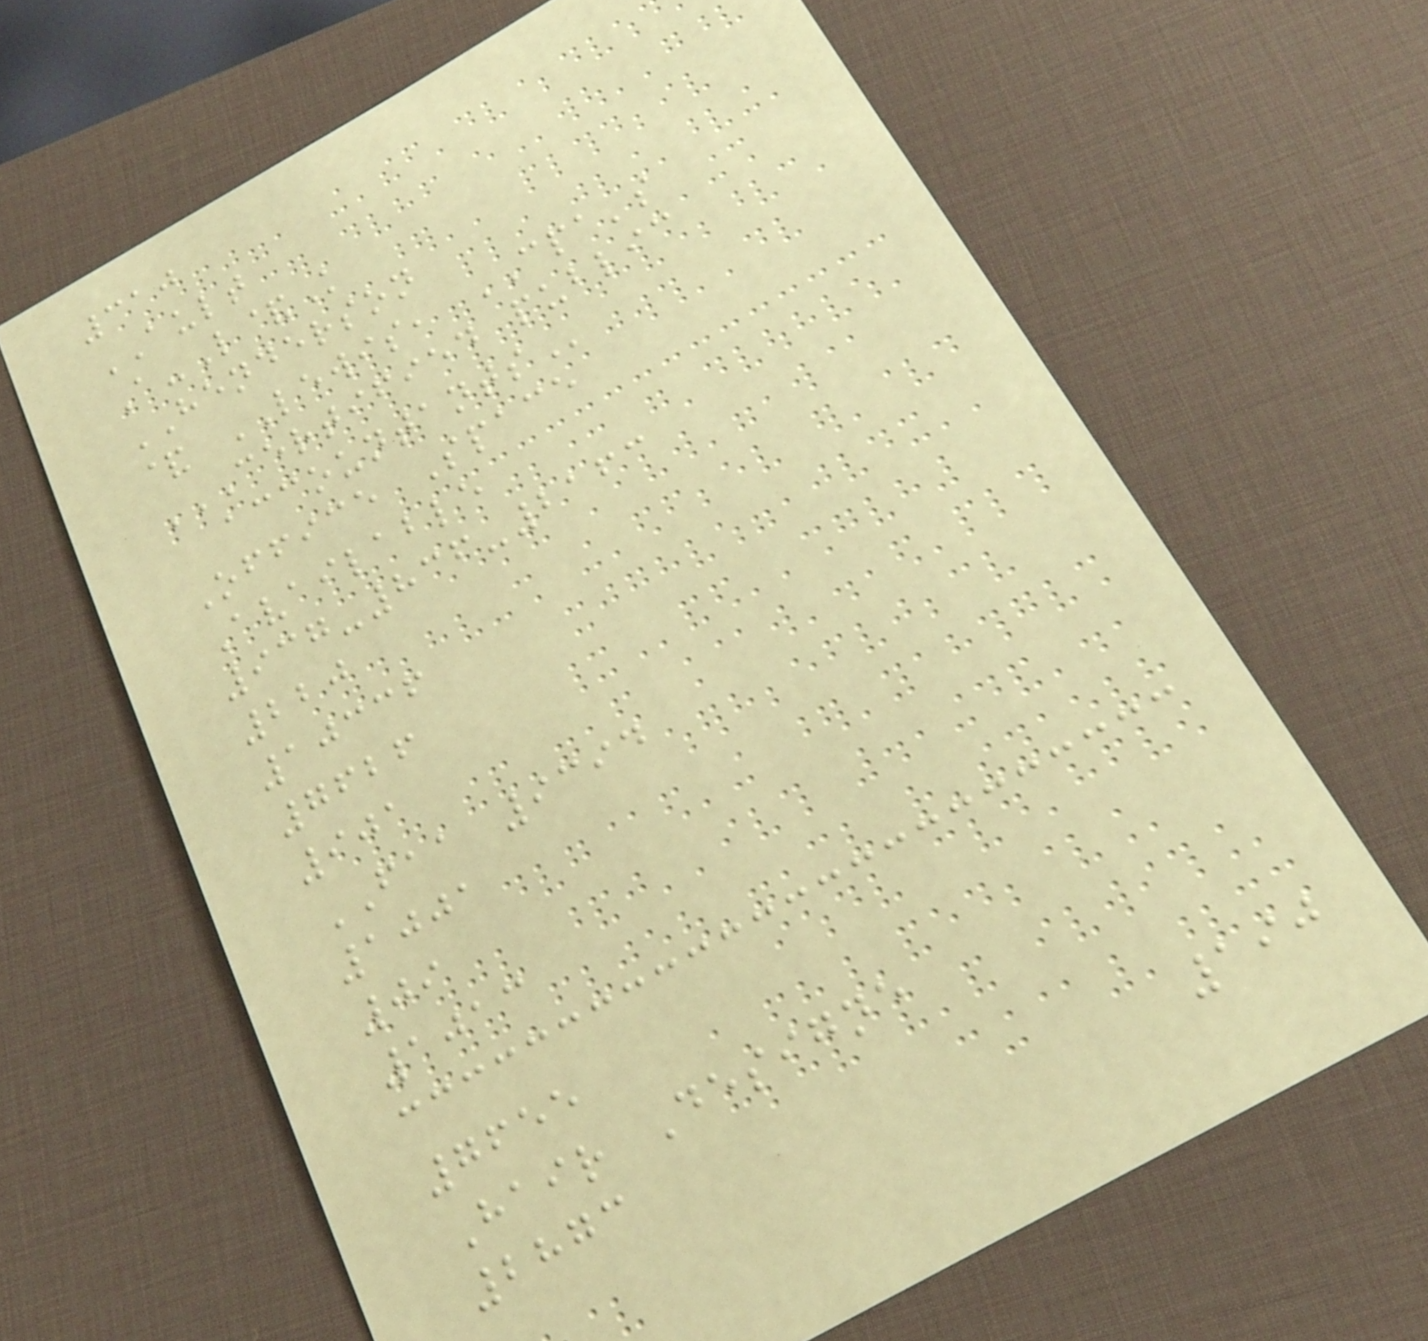310
AULT
A-L&K
HENDERSON
& LEWIS, CPA's
CERTIFIED PUBLIC
ACCOUNTANTS
Office Space
Available
937-836-2163
220
10336
7626
901
FAA 9394
1001
09
1013
7655
Hair Designe
2873
190
